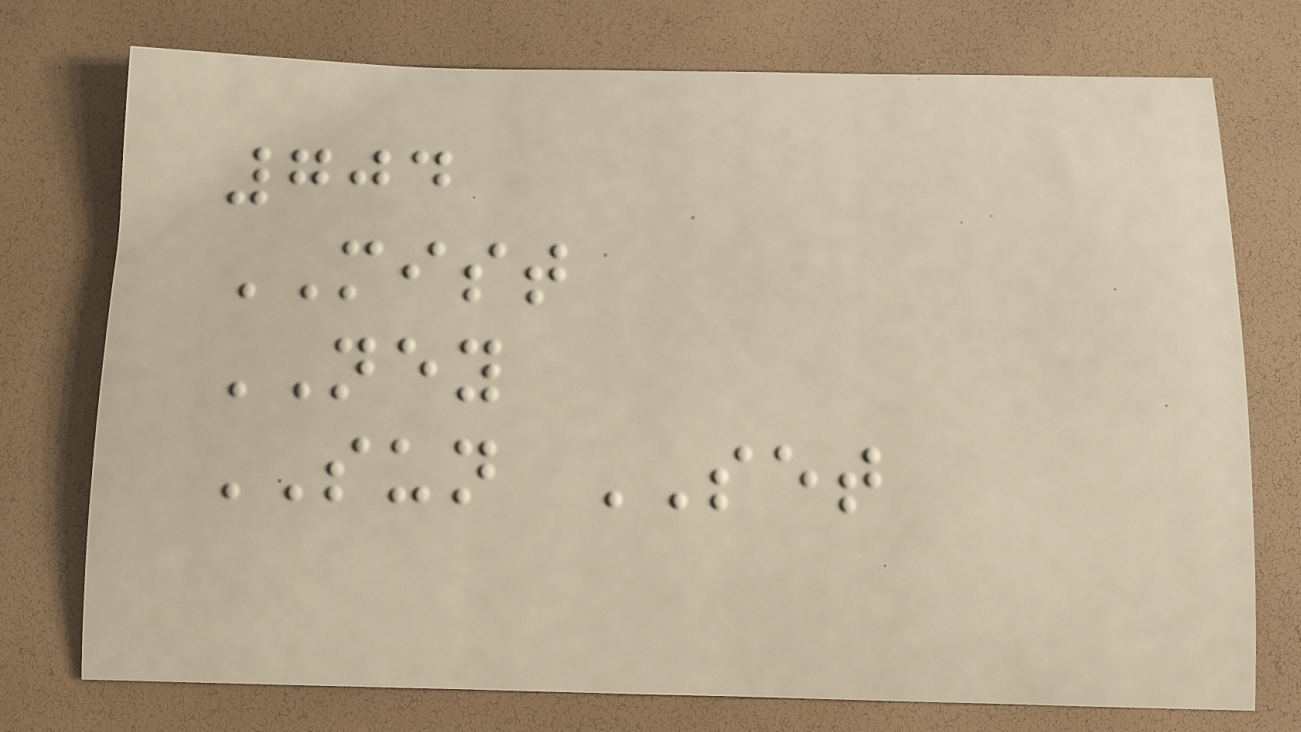704
MIST
NEY
SUN SET
